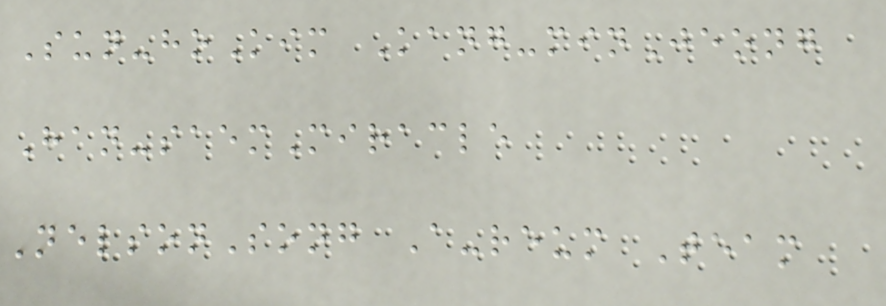Sun-hoKim Kang-minJeong
Han-saemMiracle
NelsonSong A-reum Team
